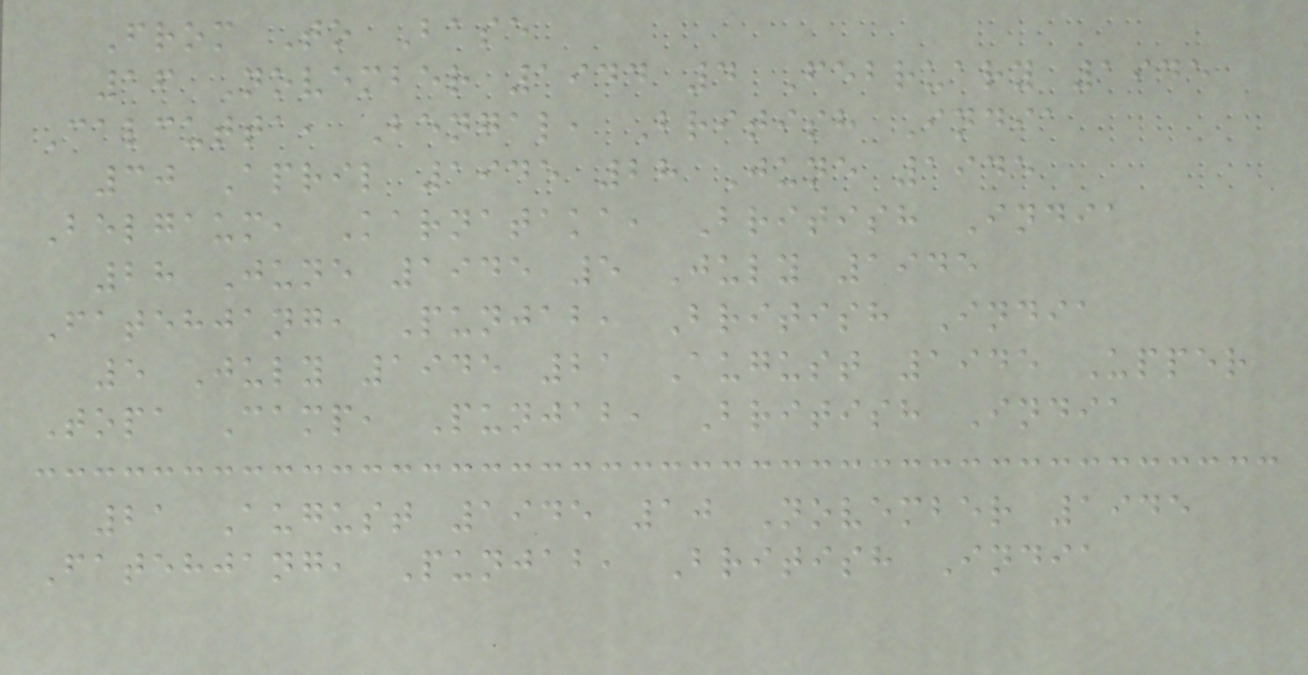From To Base
16 November 1944 4 February 1945
Calcutta, Bengal, British India
30 April 1945 28 June 1945
Belgaum, Karnataka, British India
28 June 1945 5 July 1945
Fatehjang, Punjab, British India
5 July 1945 21 August 1945 Upper
Topa Camp, Punjab, British India
21 August 1945 10 November 1945
Fatehjang, Punjab, British India
